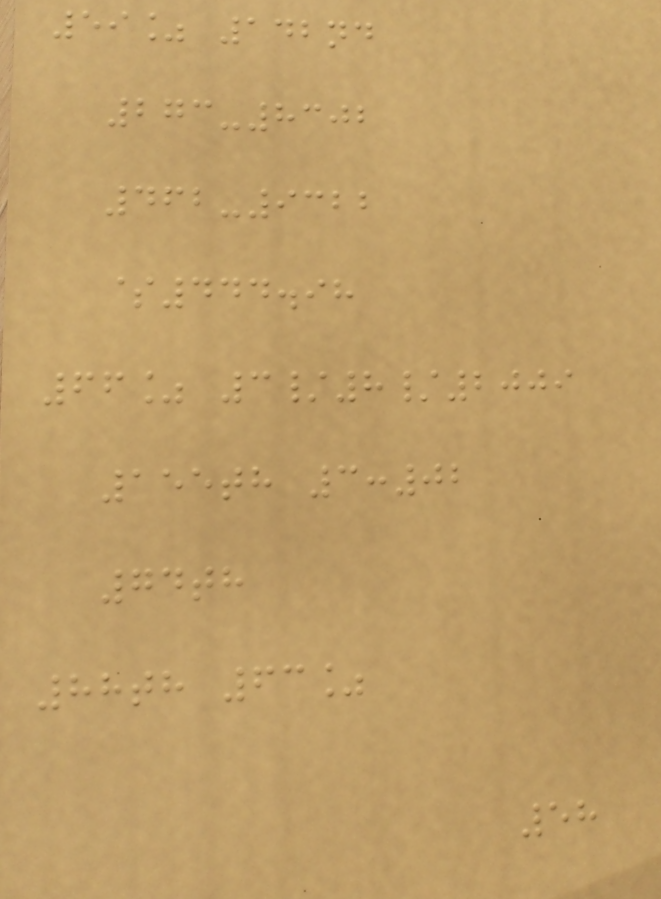59% 142nd
273-8302
462-9322
$444.98
66% 3/8/2009
155th 3:02
74th
88th 63%
58
